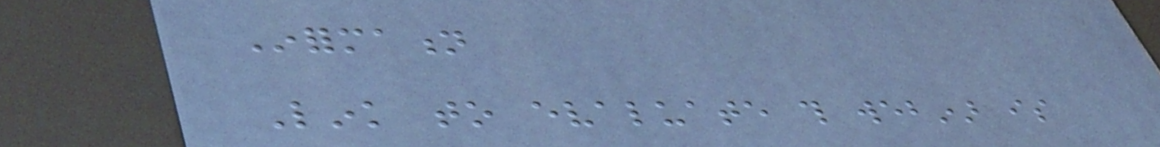Information
Link to evaluate this webinar is
